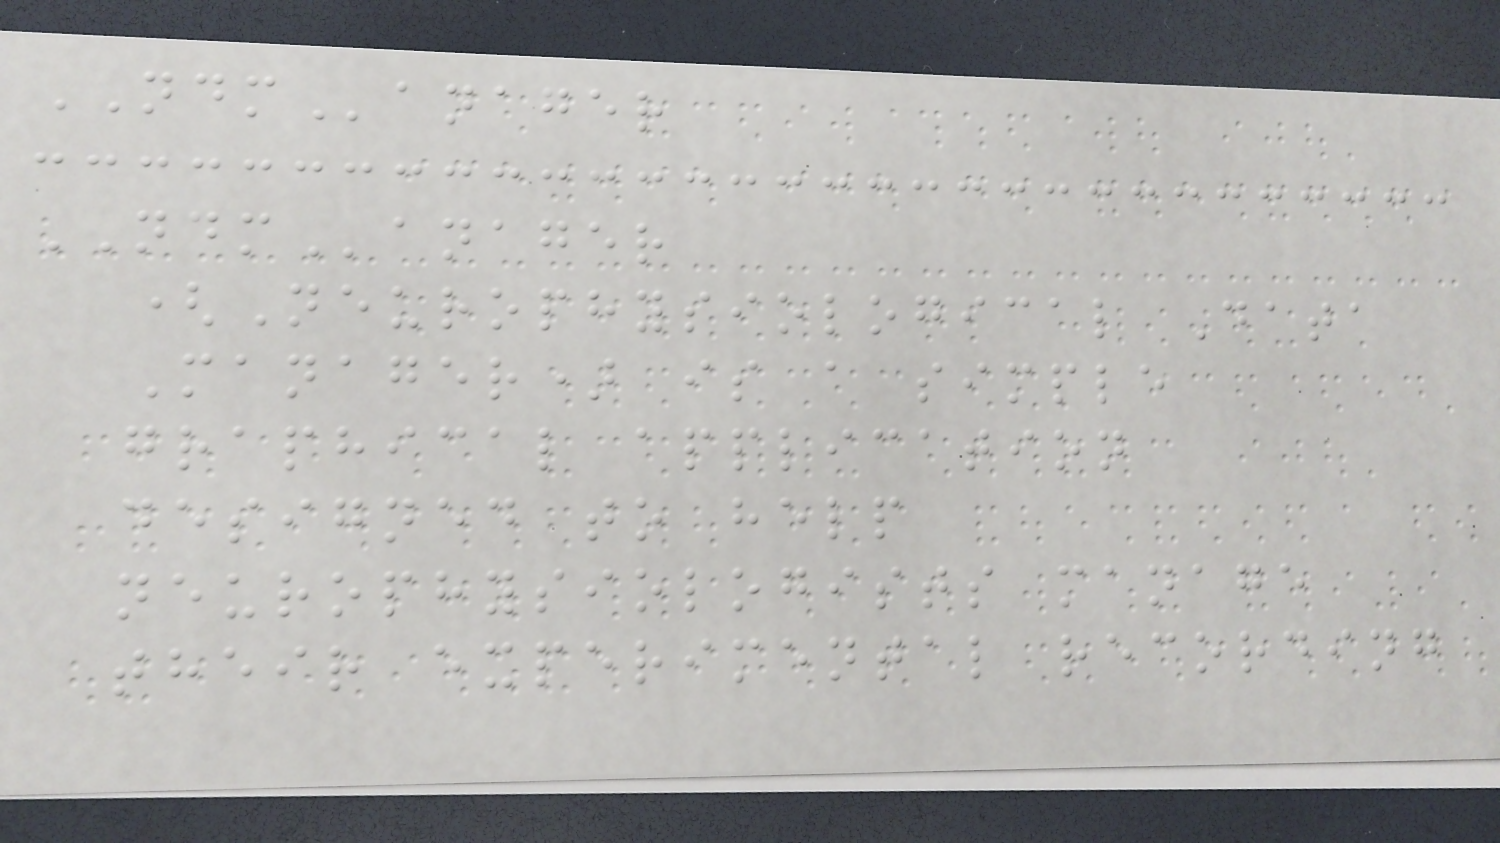NDManager
NDManager
(Neurophysiological Data
Manager) is a simple
graphical application
designed to help
neurophysiologists manage
their experimental recording
